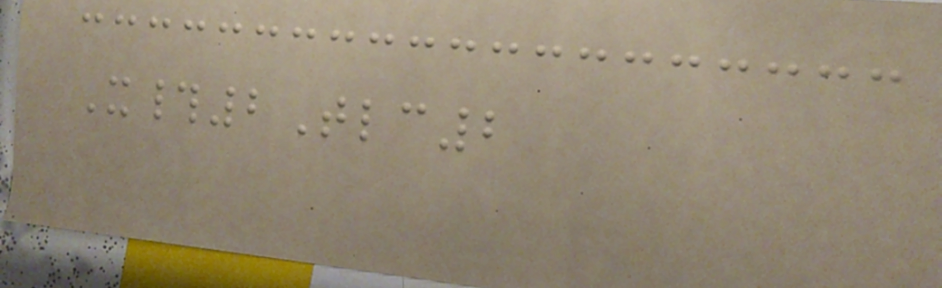X#2Tlc2
